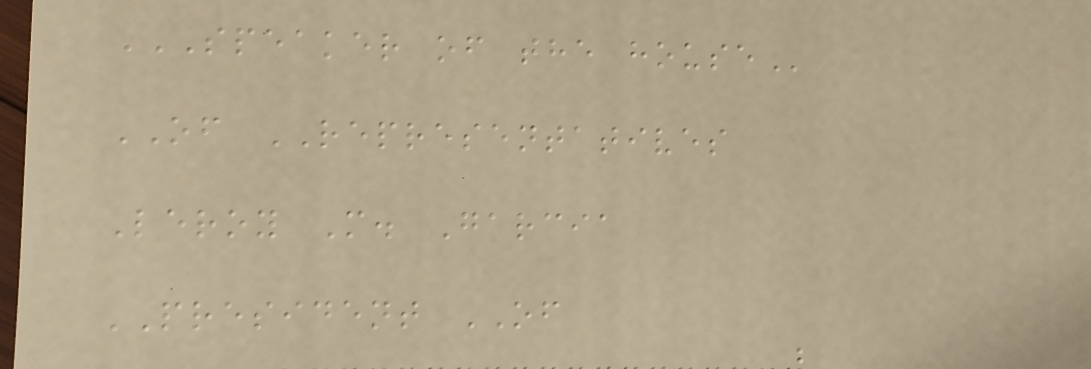SPEAKER OF THE HOUSE
OF REPRESENTATIVES
Leroy M. Garcia
PRESIDENT OF
